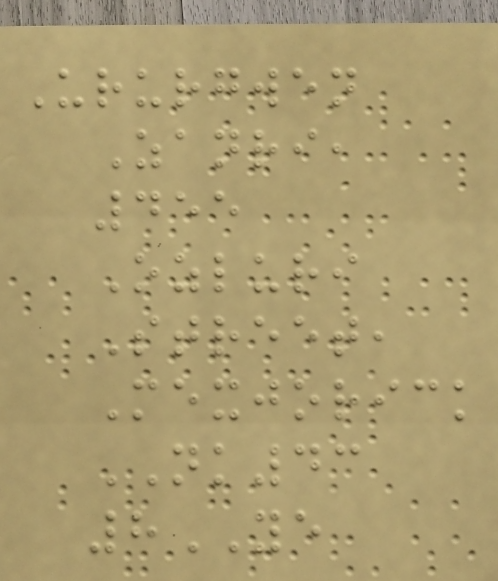Ururgwen
Zanri,
455
Ozluri
Street,
Mexjorick
NK43
8YE
